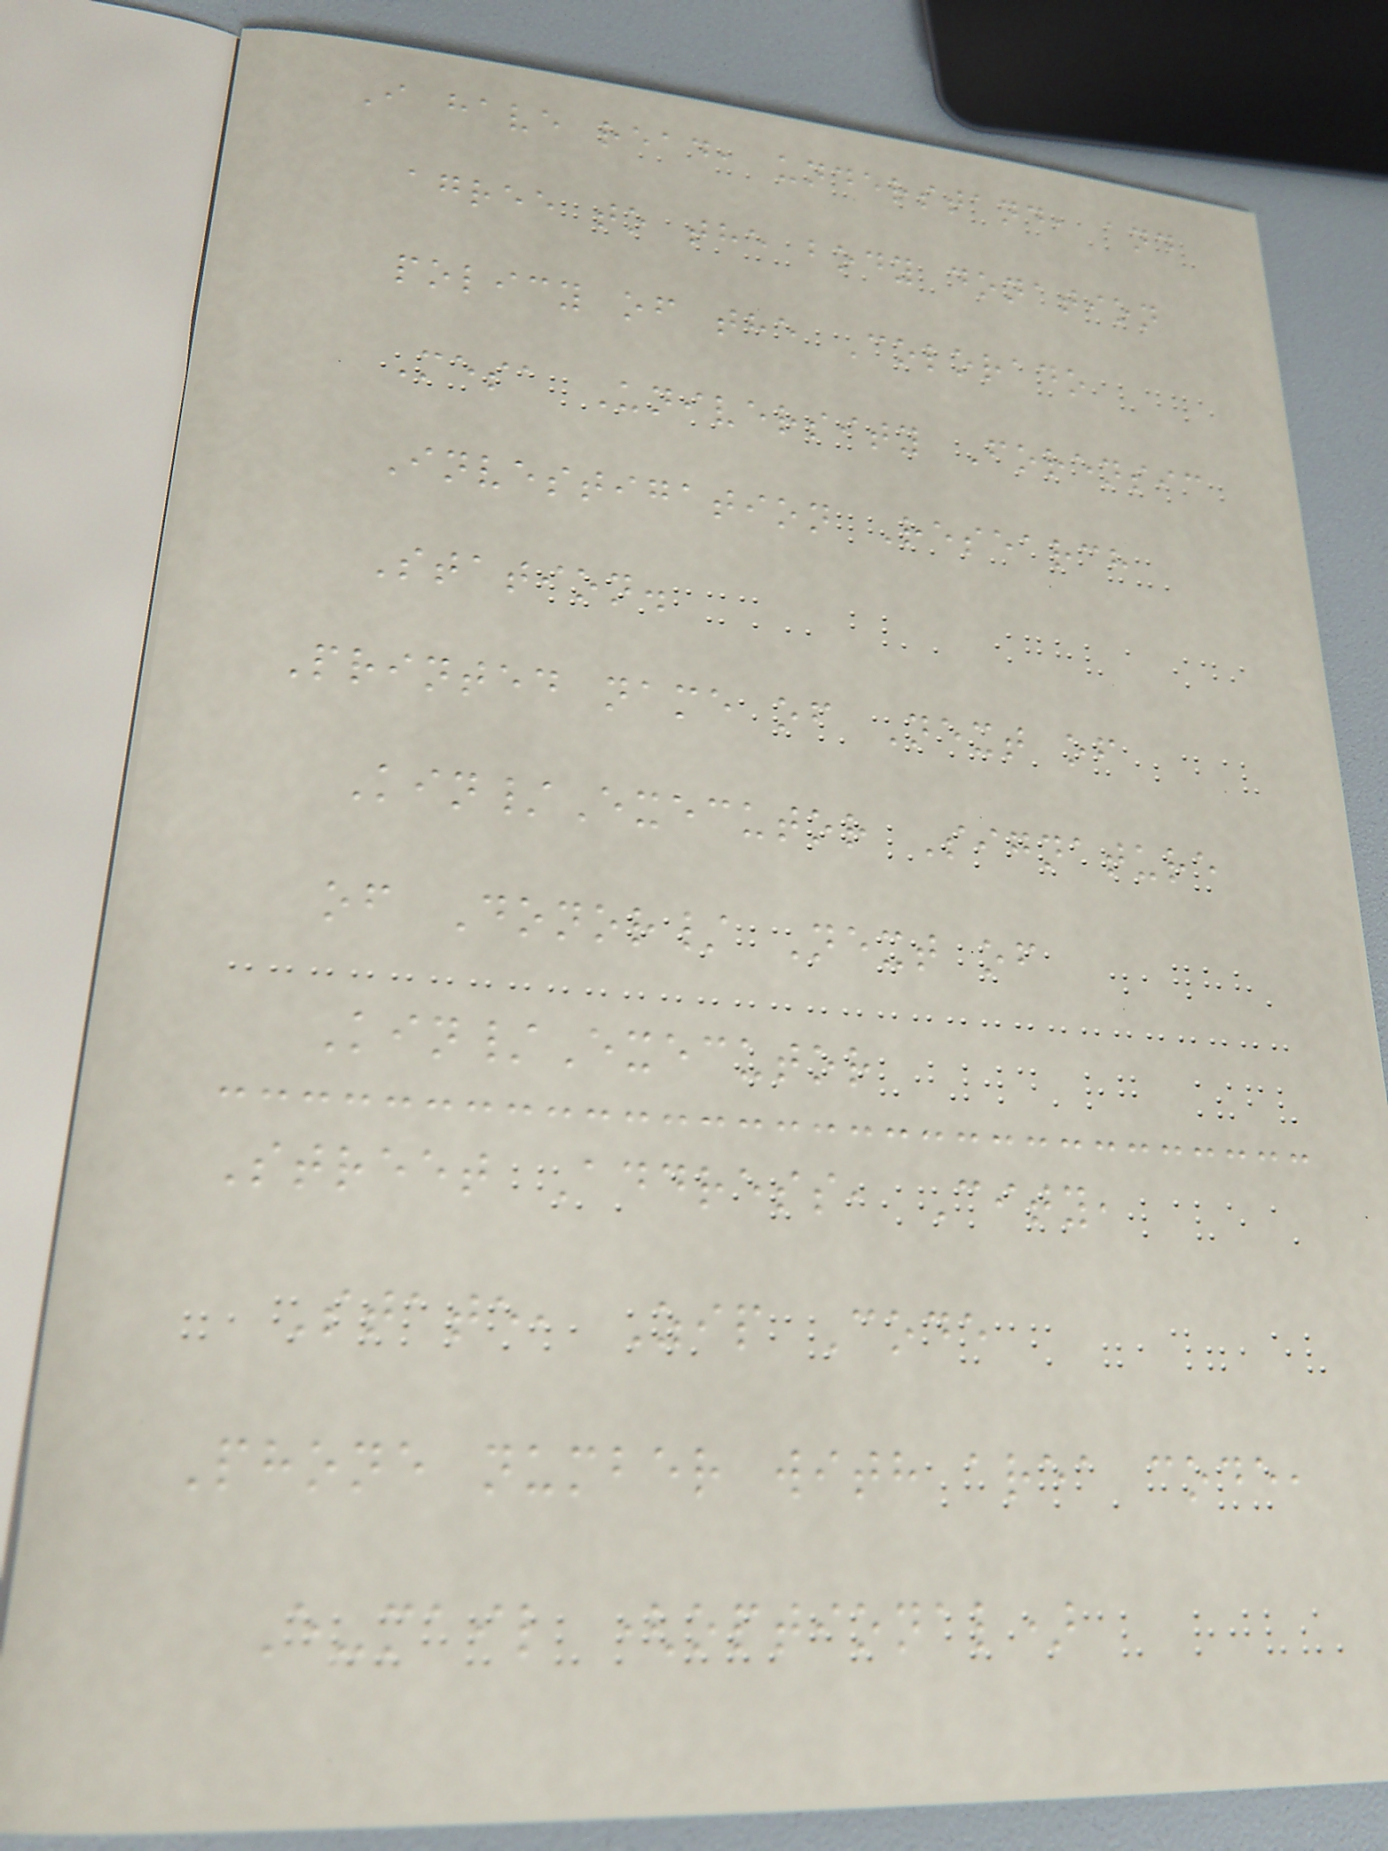I have read, understand, and
agree to the body donation
policy of the Colorado
Mesa University Forensic
Investigation Research
Station.
Printed name of Next of
Kin/Executor Signature
of Donor/ Next of
Kin/Executor
Street Address, City,
State, Zip Code
Phone number with area code,
E-mail (optional)
